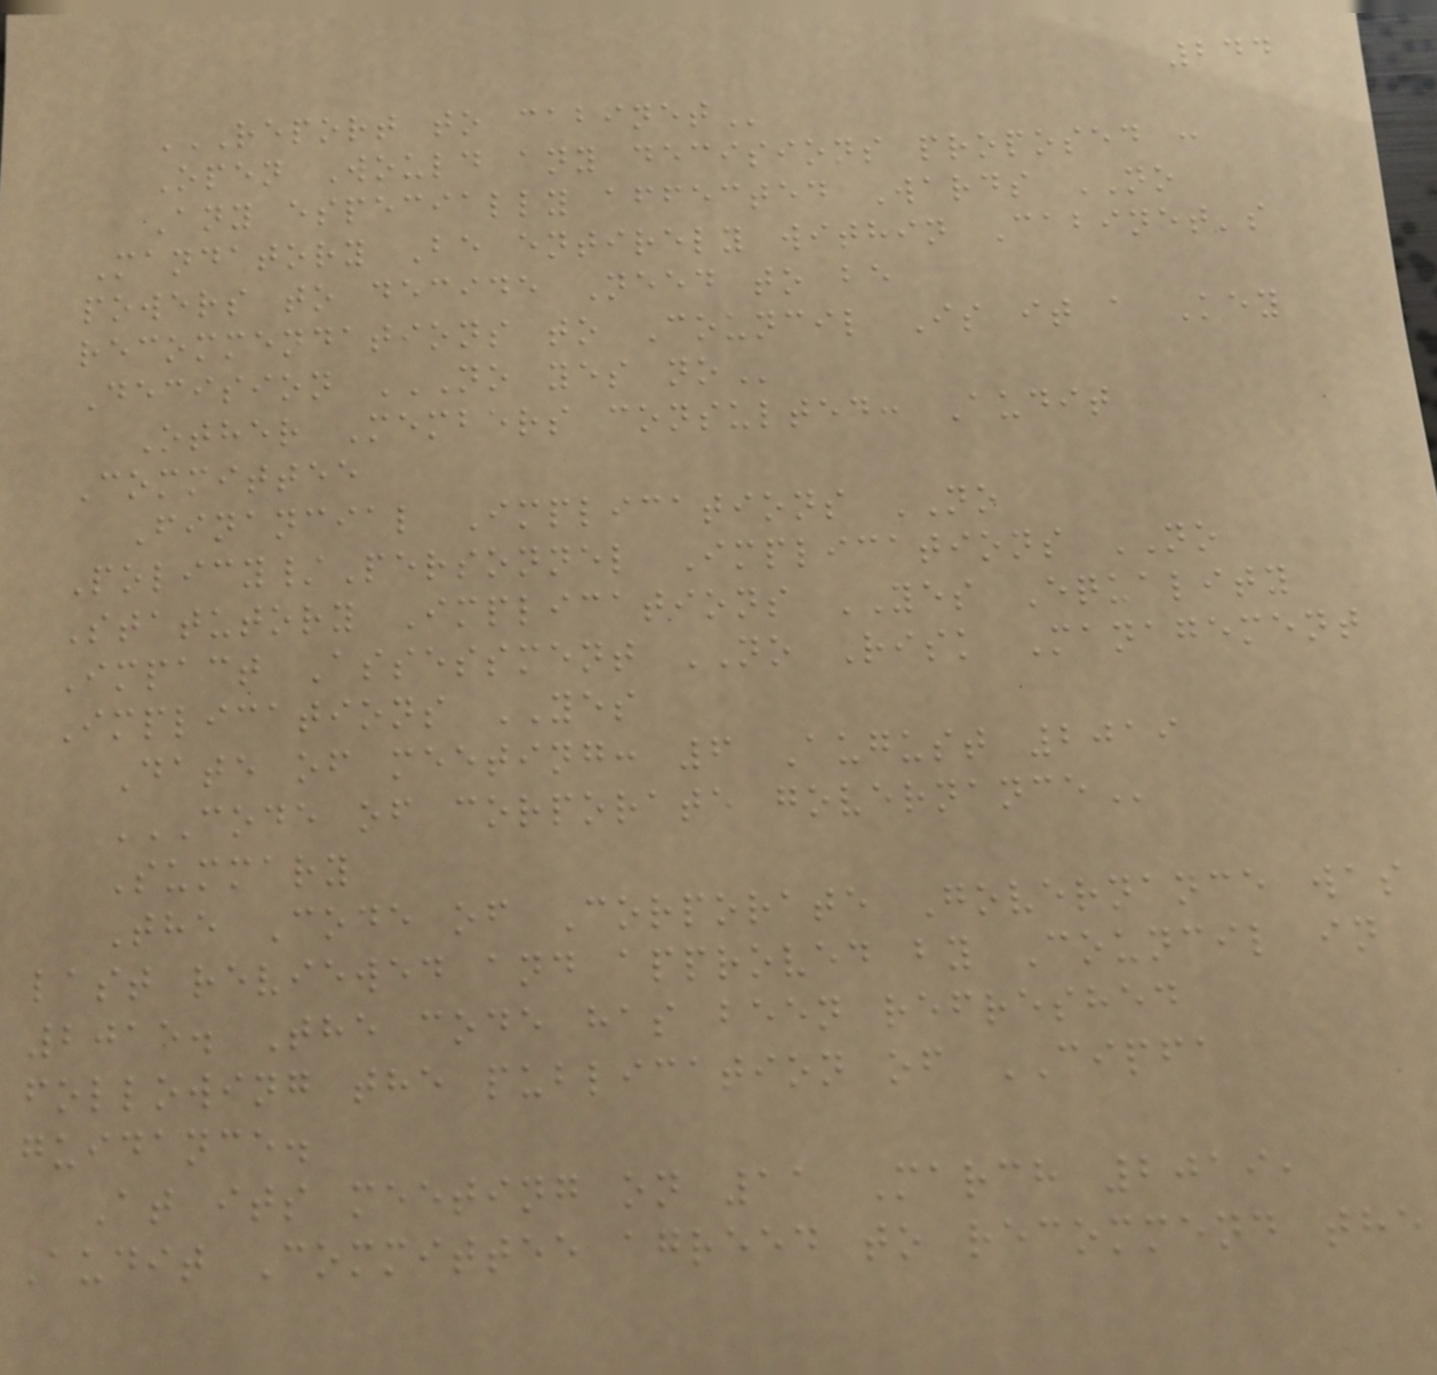244
REPORT TO CABINET
Open Would any decisions proposed :
Any especially affected Wards NO
Mandatory Be entirely within Cabinet's
powers to decide Need to be
recommendations to Council Is it a Key
Decision NO YES NO
Other Members consulted: Audit
Committee
Financial Implications NO
Policy/Personnel Implications NO
Statutory Implications YES Equality
Impact Assessment NO Risk Management
Implications YES
Date of meeting: 6 August 2019
CODE OF CORPORATE GOVERNANCE
Summary
The Code of Corporate Governance was
last reviewed and approved by Council in
2015. The code has been refreshed
following the publication of CIPFA
guidance.
At its meeting on 11 March 2019,
Audit Committee agreed to recommend the
